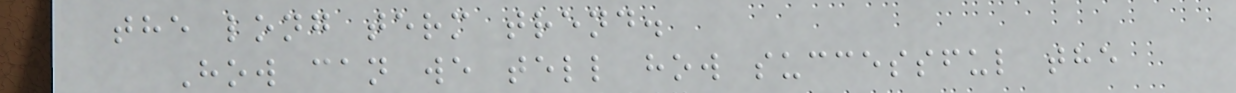the long term trend.
How can we tell how successful the
